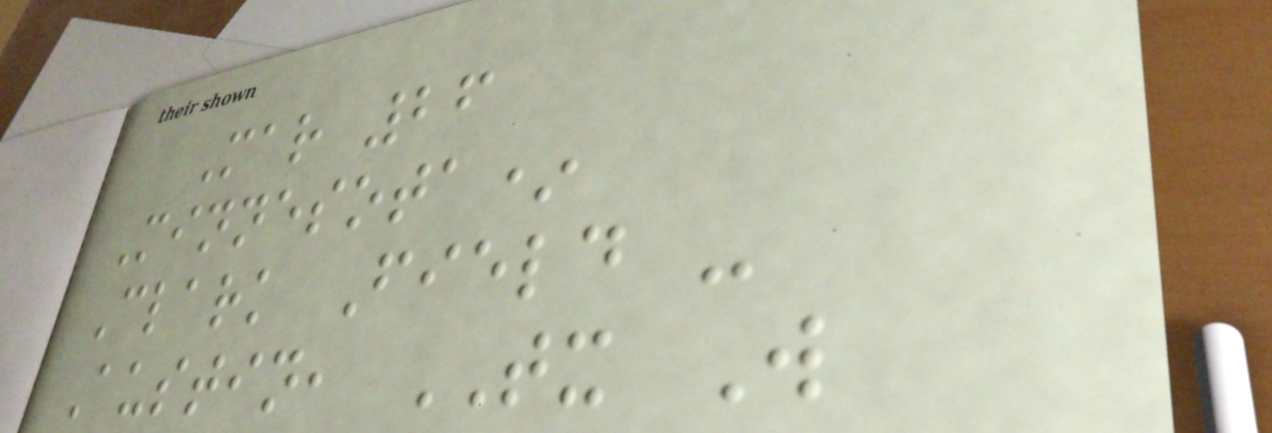Mar 26
Minnesota*
Clark Field -
Austin, TX W
